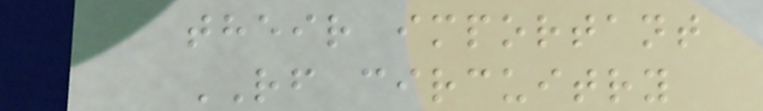their important
RF circuitry
